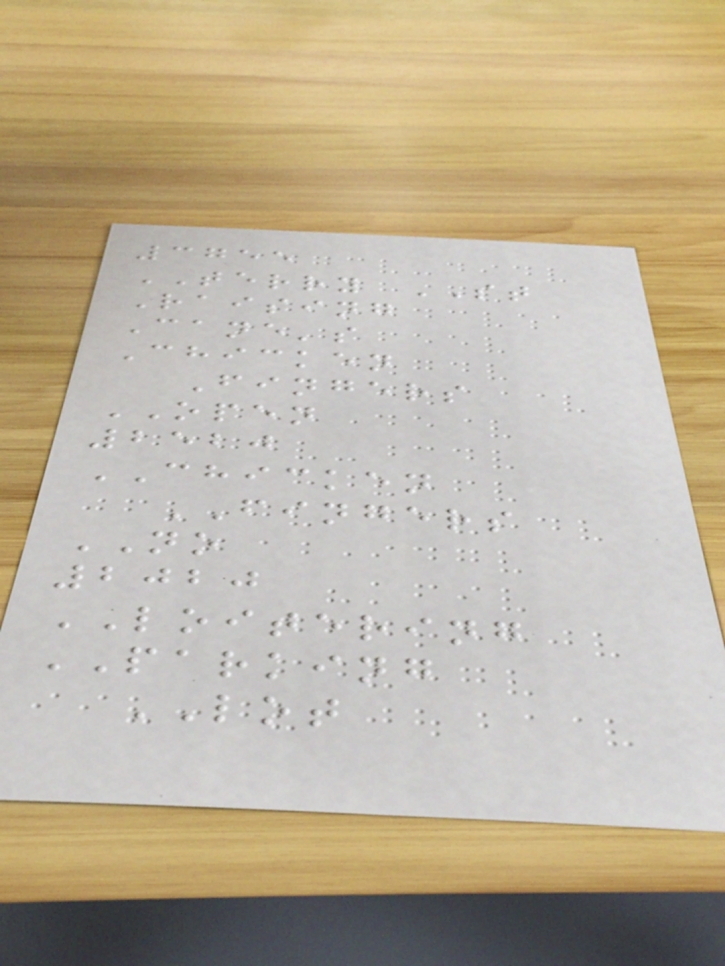3755
TERRY ST
Raising
Cane's
Chicken
Fingers
OPEN
2520
CHICKEN
FINGERS
NO
2020
LOITERING
PARKING
LOT
